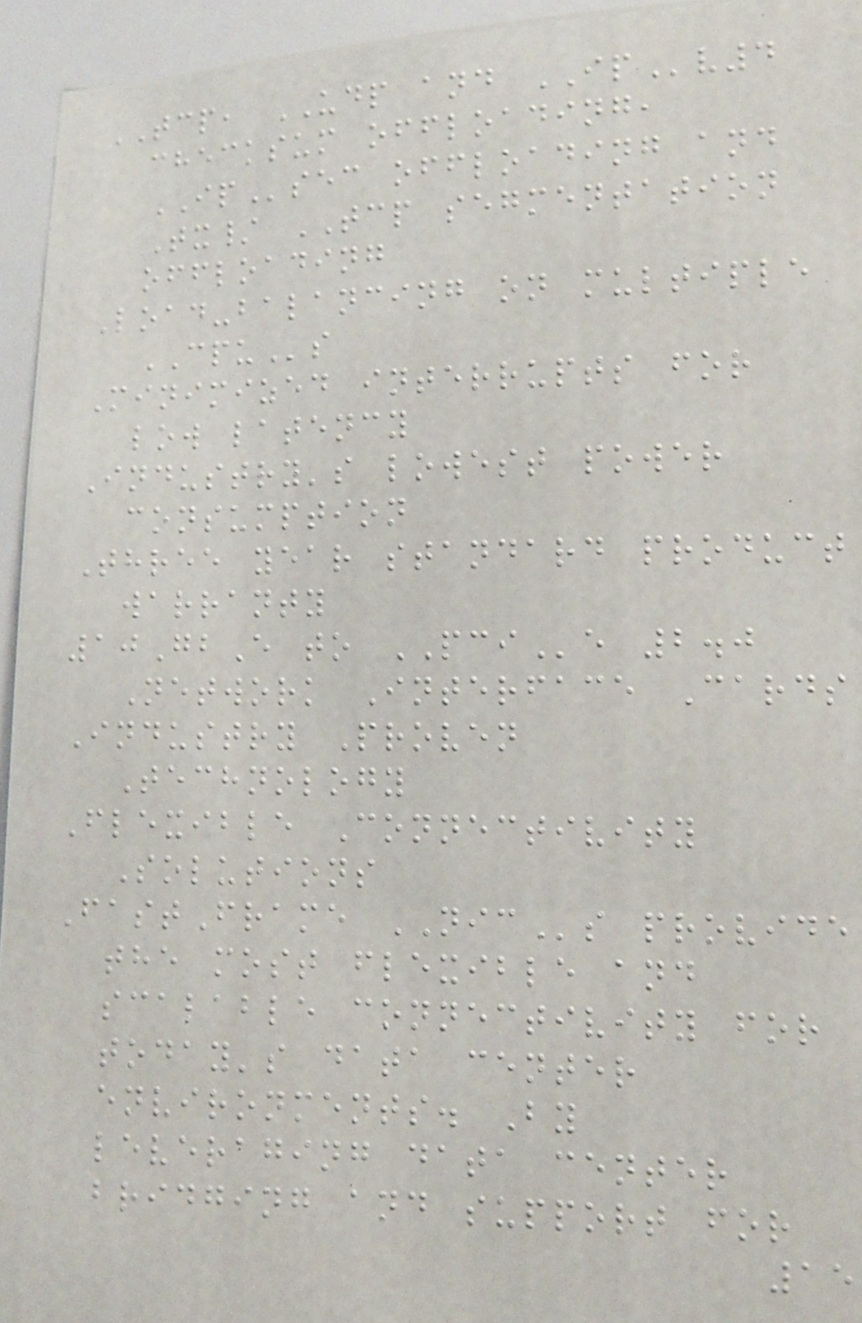TCP, UDP and IPv4
checksum offloading,
IPsec offloading and
Tx/ TCP segmentation
offloading
Load-balancing on multiple
CPUs
Minimized interrupts for
low latency
Industry's lowest power
consumption
Three year standard product
warranty
10GbE to PCIe 2.0
Network Interface Cards
Industry Proven
Technology
Flexible Connectivity
Solutions
FastFrame NICs provide
the most flexible and
scalable connectivity for
today's data center
environments. By
leveraging data center
bridging and support for
15
